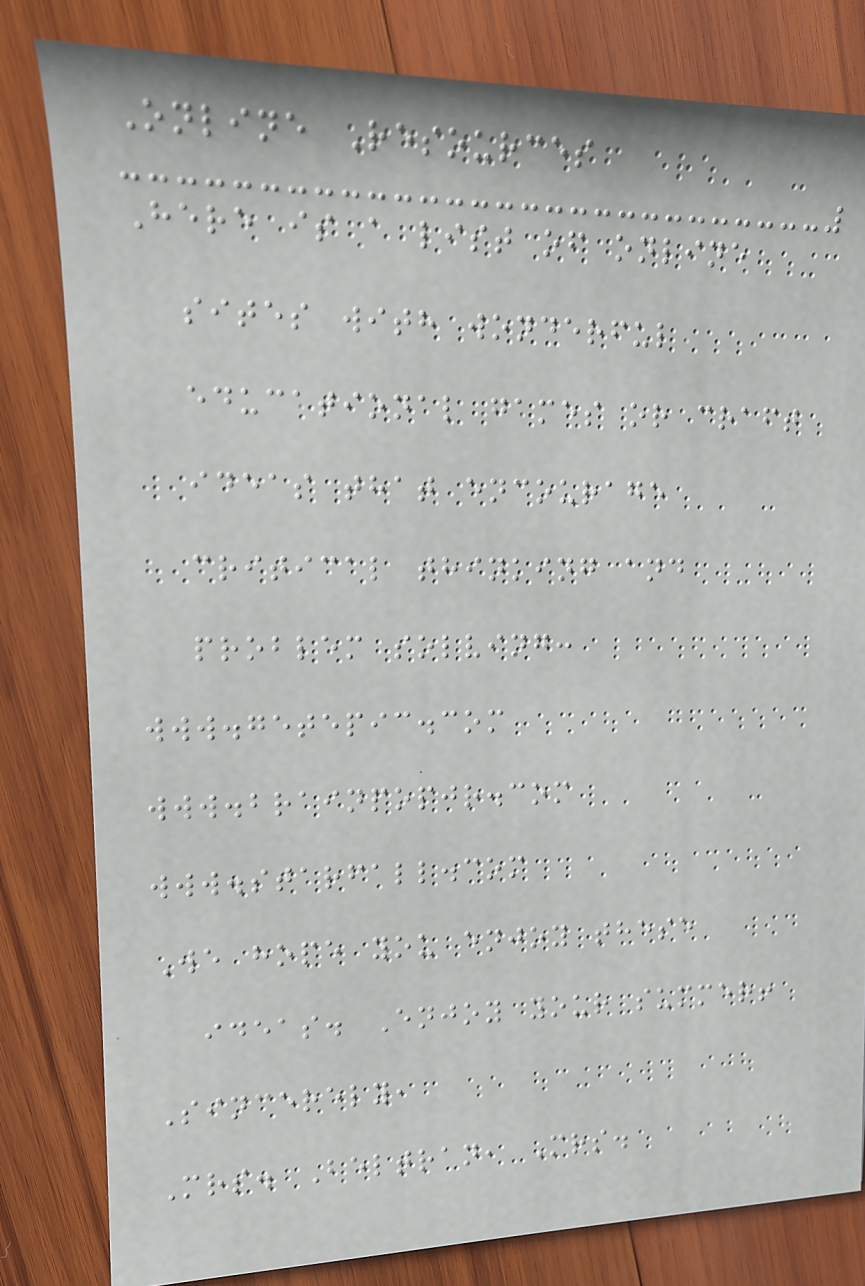Online Resources
Here is a list of online
sites with wonderful
educational games or craft
ideas that encourage
critical thinking and
problem solving:
www.getepic.com
www.brainpopjr.com
www.starfall.com
We hope you enjoy these
ideas. Enjoy your summer!
Sincerely,
Mrs. Beltran, Mrs.
